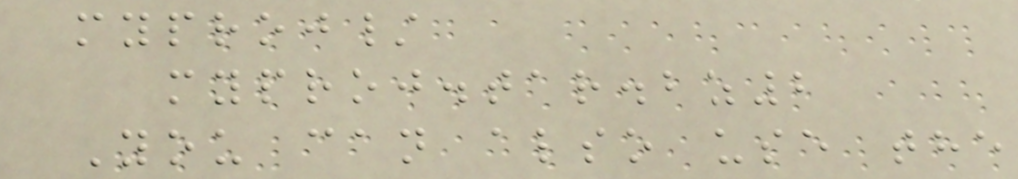myproj/
myproj.tar.bz2
You can also use the
